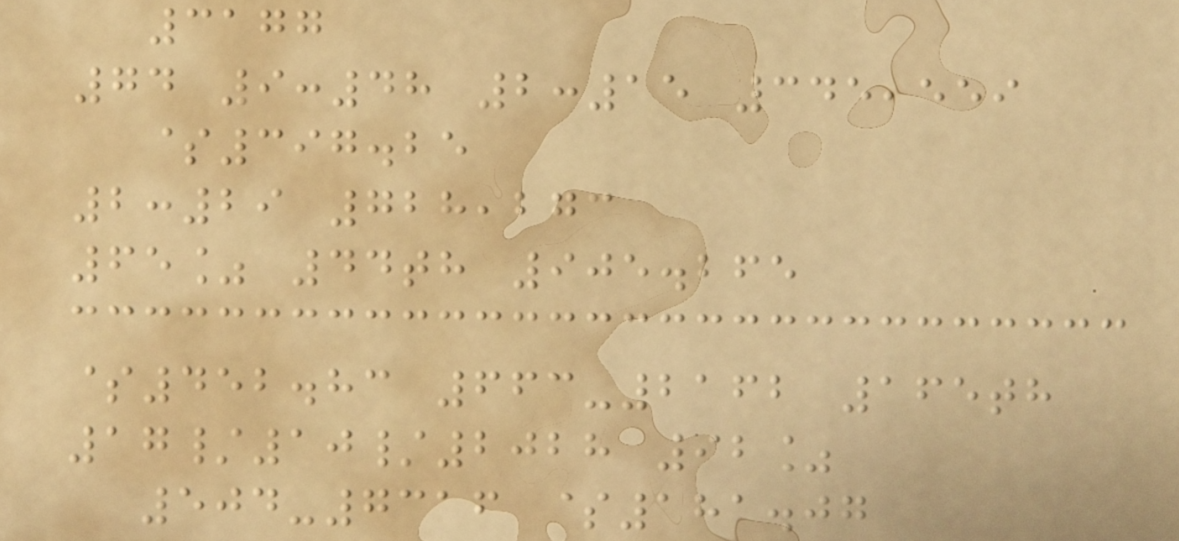3177
74 9:48 2:15 345,559
$397.25
2:29 728,273
65% 44th 905.265
$452.83 663-2162 165th
17/10/2028 92%
504-7316 $181.07
